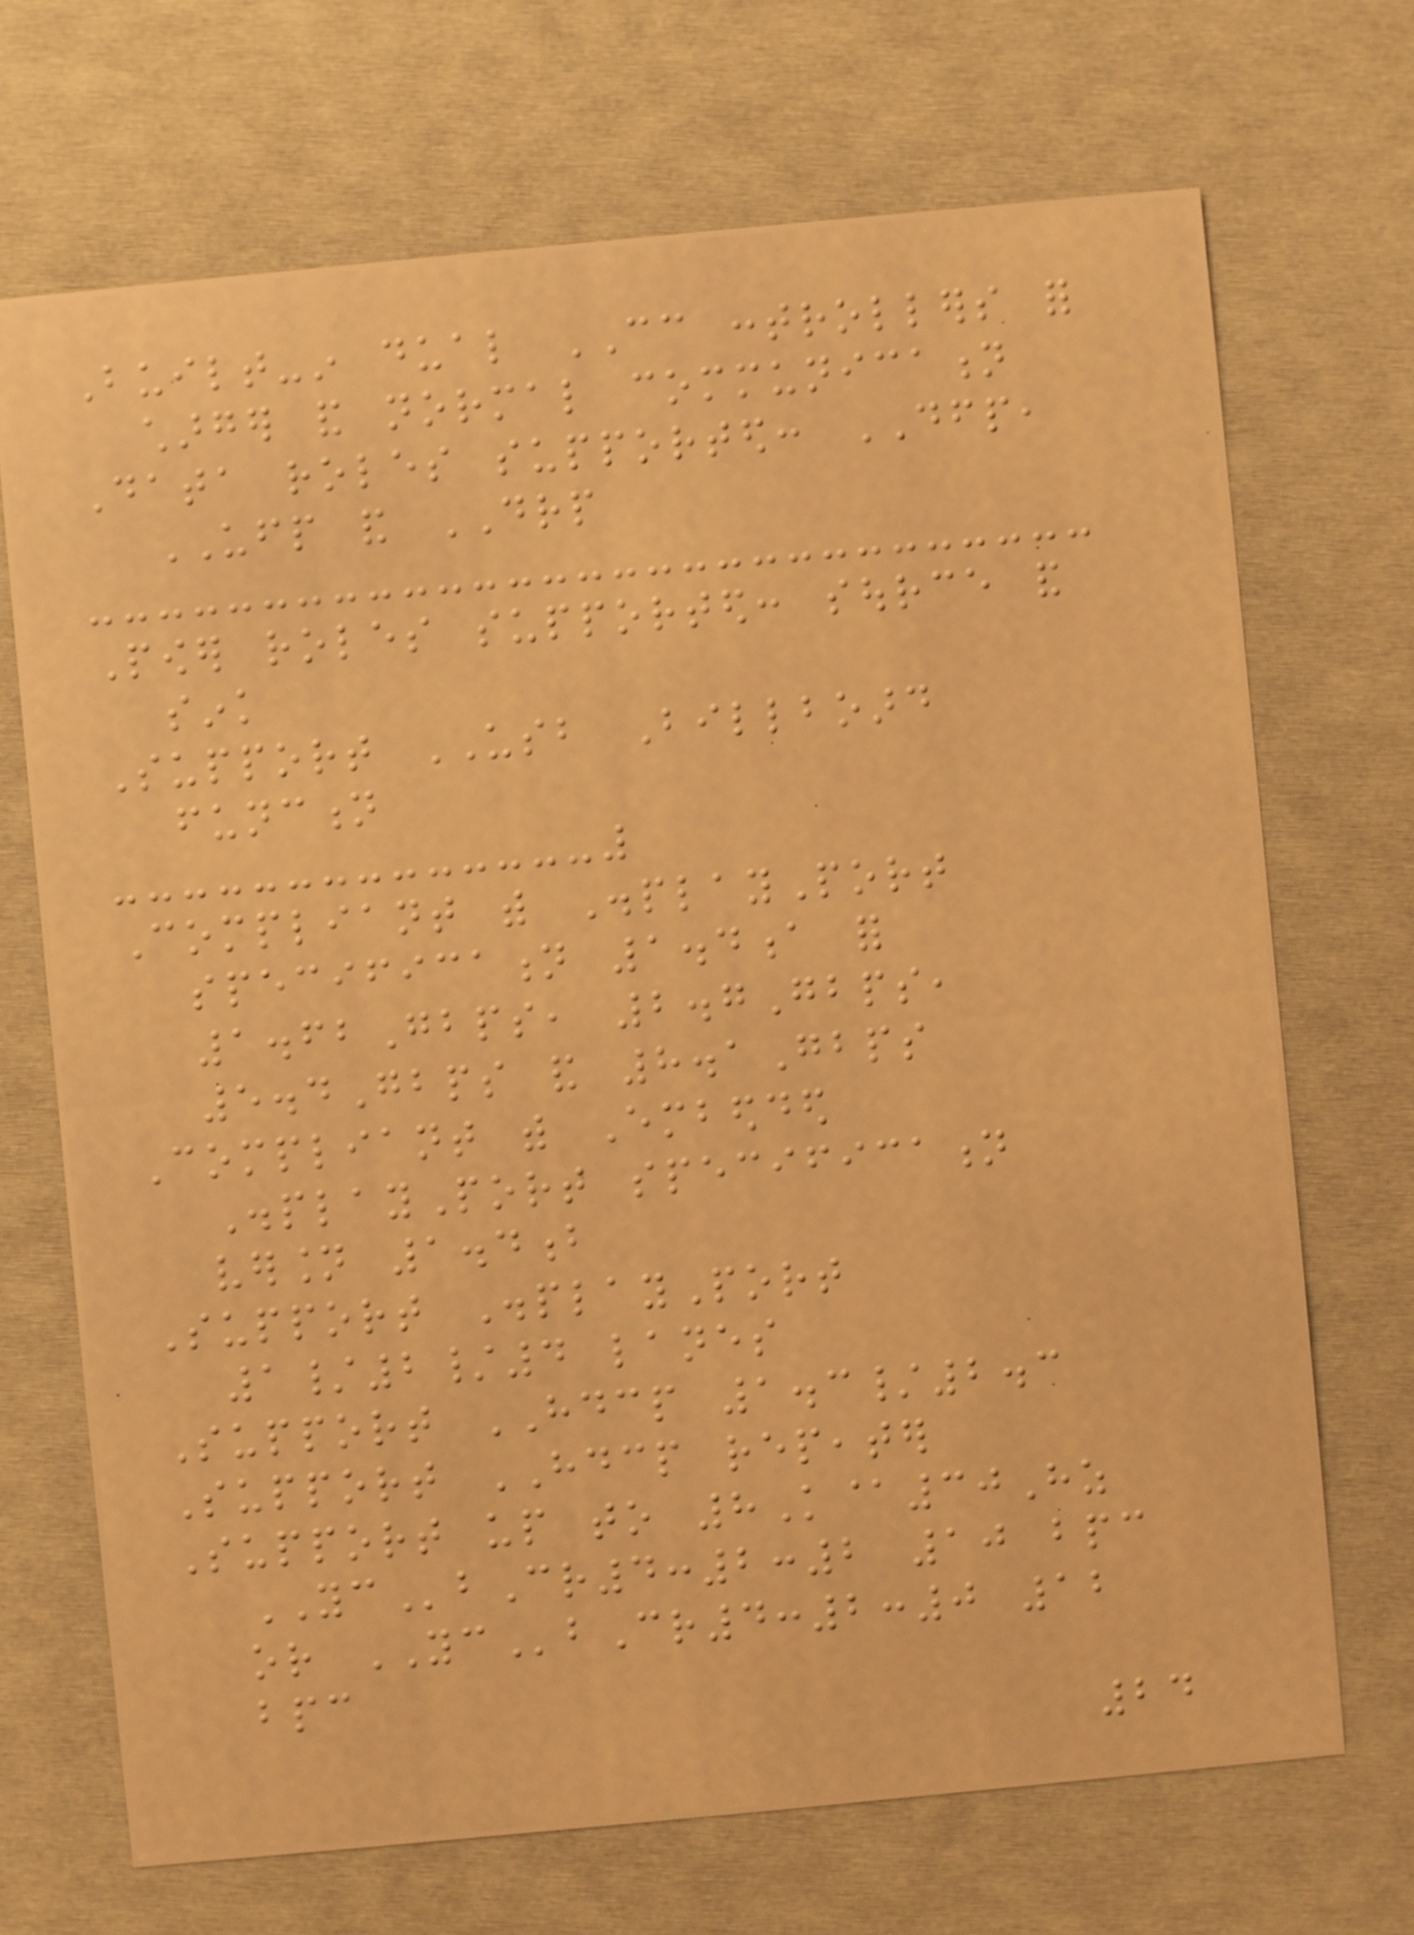Built-in dual CC controllers for
charger and normal communication
Data roles supported: DFP,
UFP and DRP
Power roles supported: source and
sink
Support USB Billboard
function
Compliant with DisplayPort
specification 1.4a for
1.62Gbps, 2.7Gbps,
5.4Gbps and 8.1Gbps
Compliant with Embedded
DisplayPort specification
version 1.4b
Support DisplayPort
1/2/4 lanes
Support HDCP 1.3/2.3
Support HDCP repeater
Support up to 8K@30Hz
YCbCr4:2:2 10 bpc
or YCbCr4:2:0 12
bpc
24
